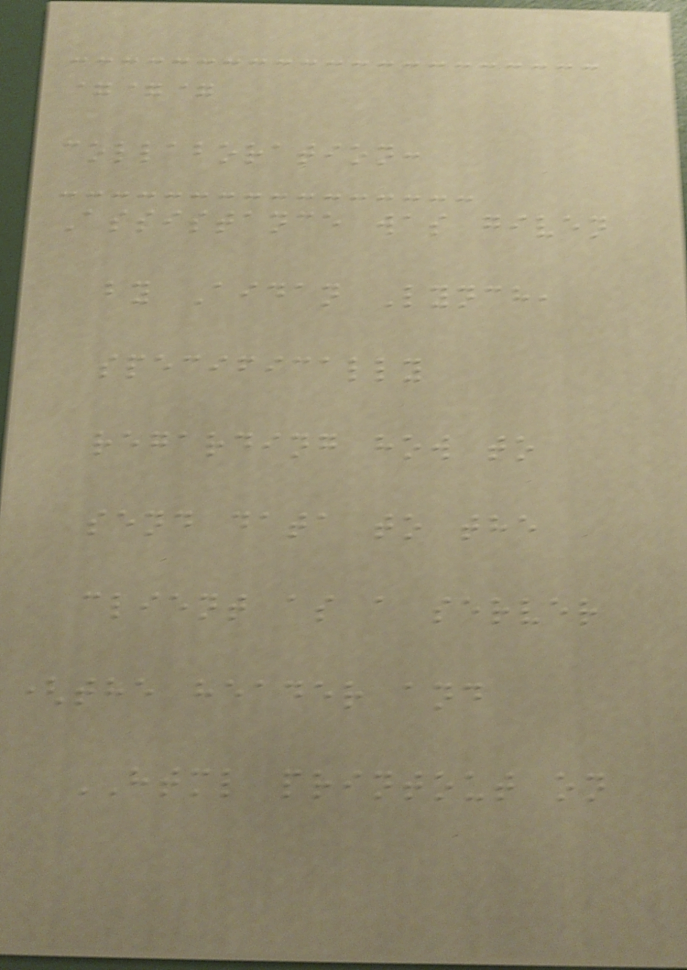===
collaboration:
Assistance was given
by Aidan Lynch,
specifically
regarding how to
send data to the
client as a server
(the header and
HTML printout on
